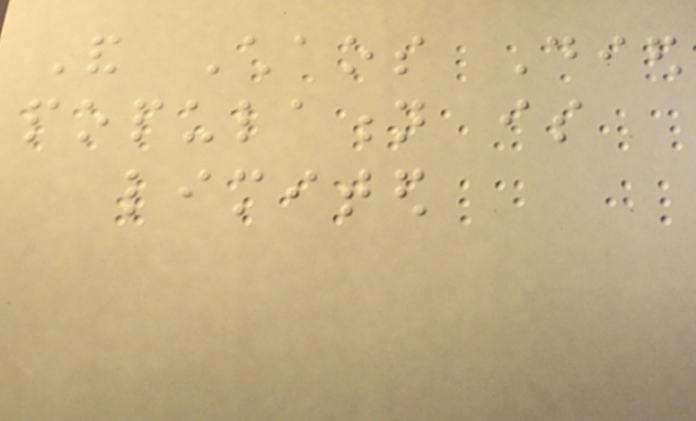And Chaos Died
population is
limited
